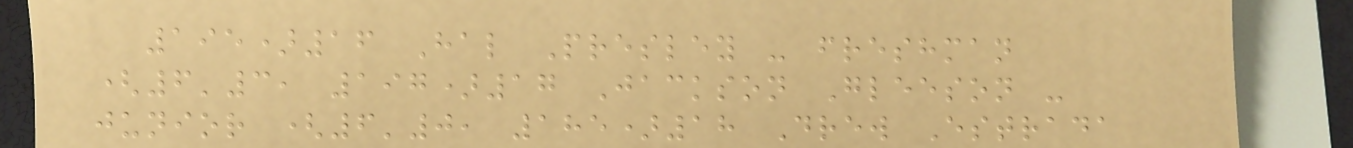195)16 Hal Presley - freshman
(6'3, 197)17 Jackson Gleeson -
junior (6'0, 185)18 Drew Estrada
